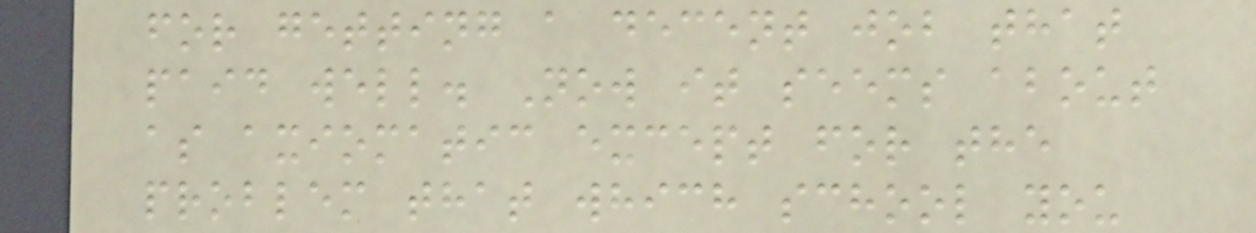for getting a decent job that
paid well. Now it seems about
as axiomatic except for the
problem that which school you
